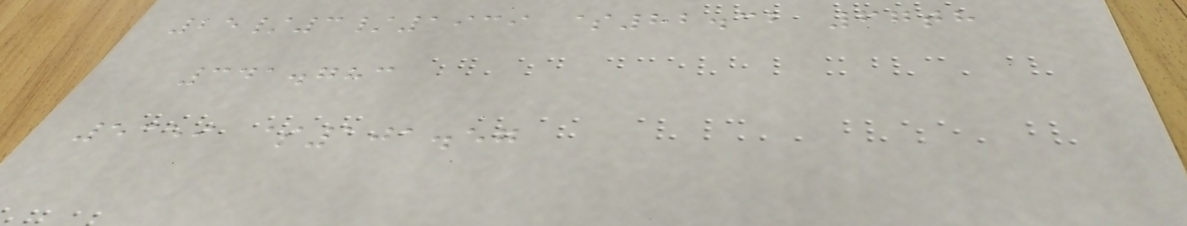25/3/1939 $82.32 67th
341.783
5359 $101.57
